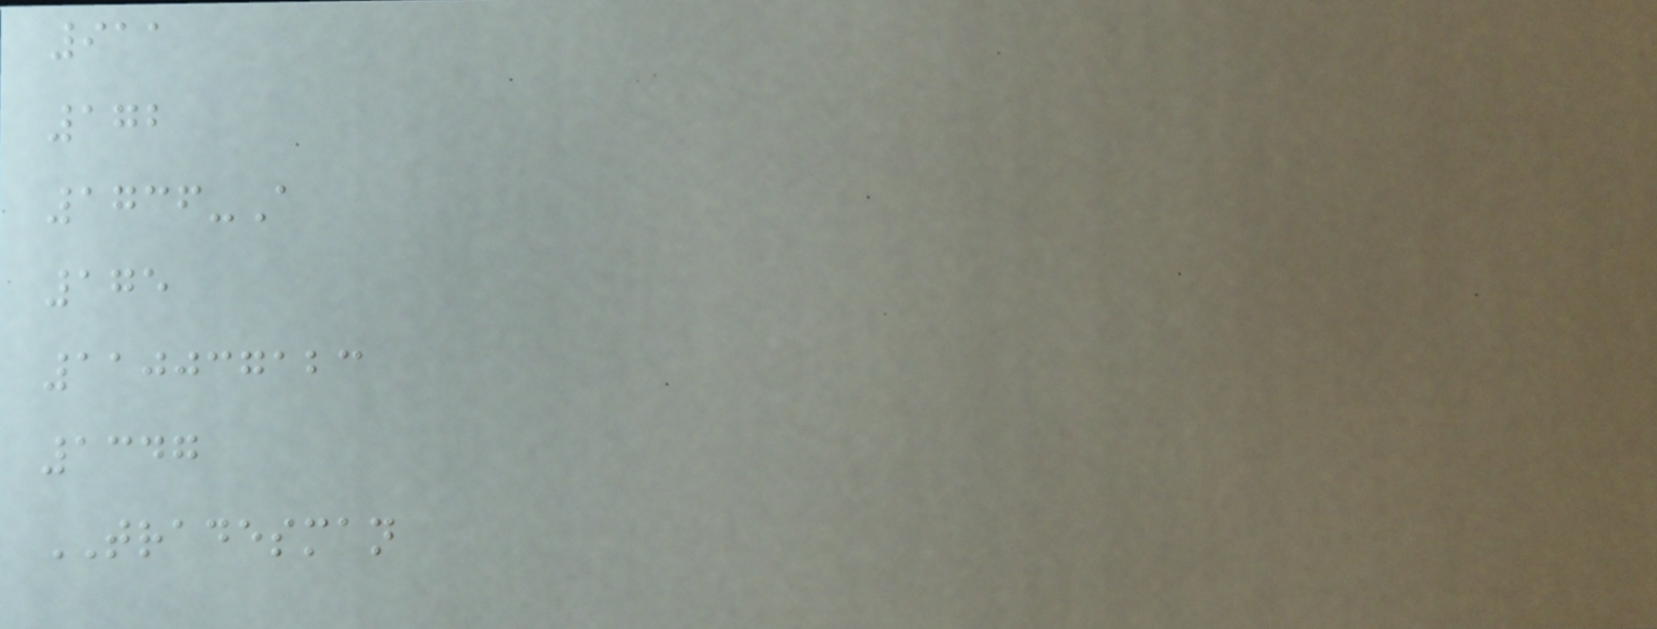911
172
1736-A
175
110037123
1347
TRADESMAN
